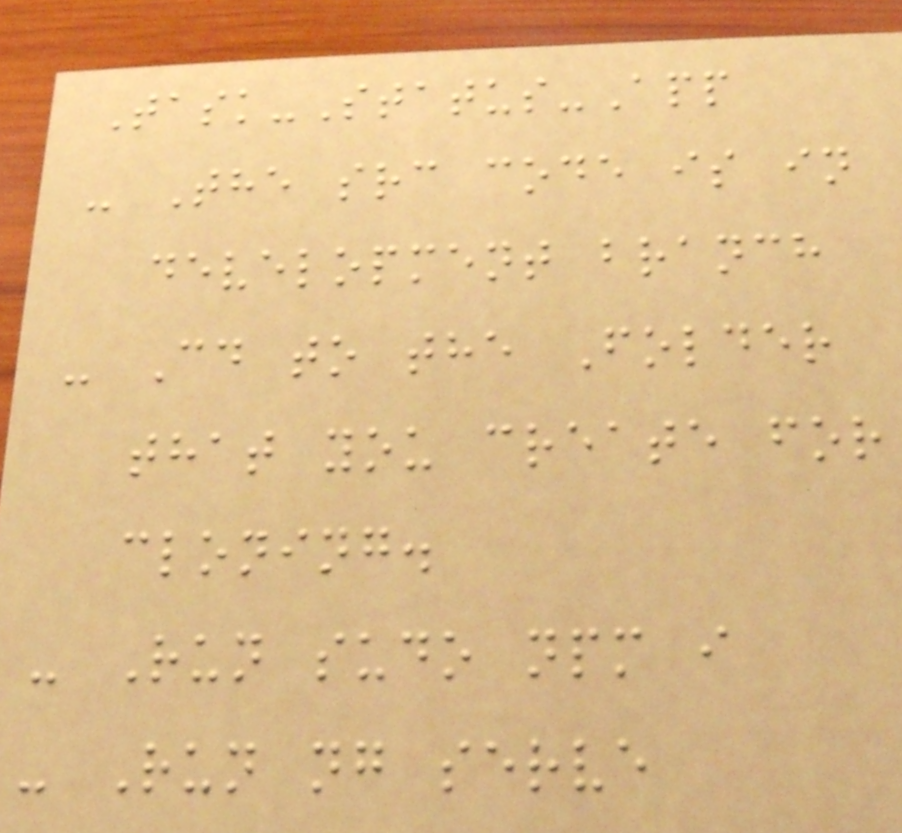Task-Status-App
- The src code is in
development branch
- Cd to the Folder
that you create for
cloning.
- Run sudo npm i
- Run ng serve
